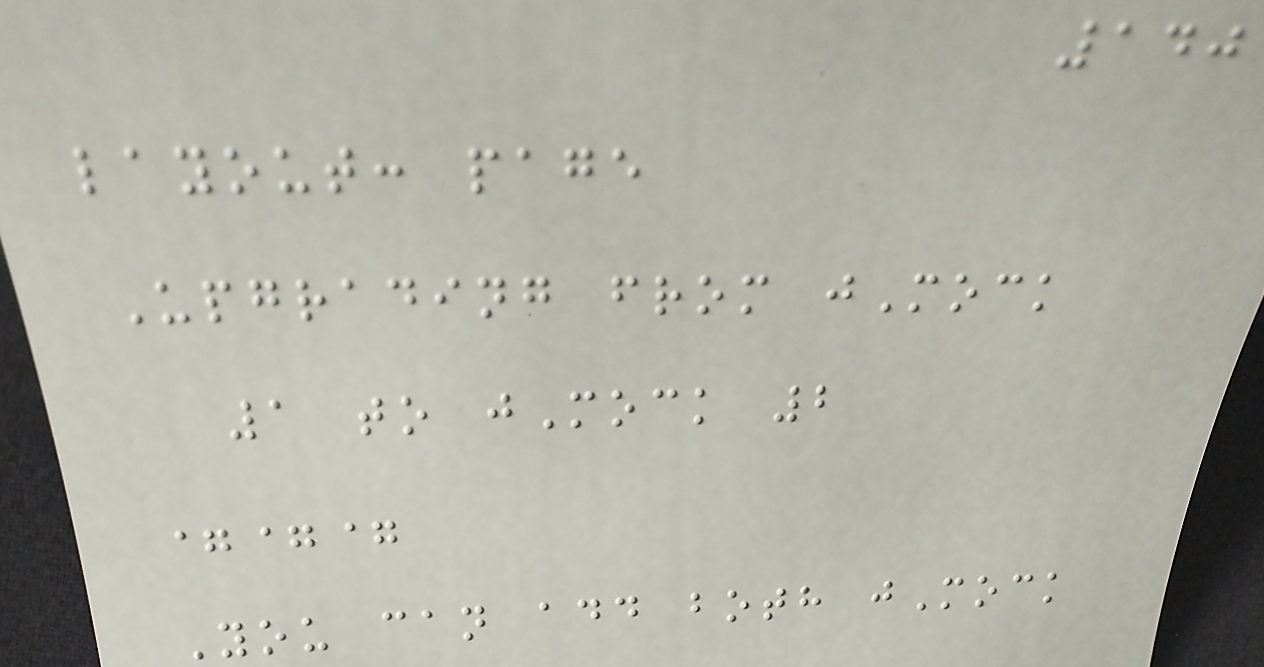140
layout: page
Upgrading from jMock
1 to jMock 2
===
You can add both jMock
